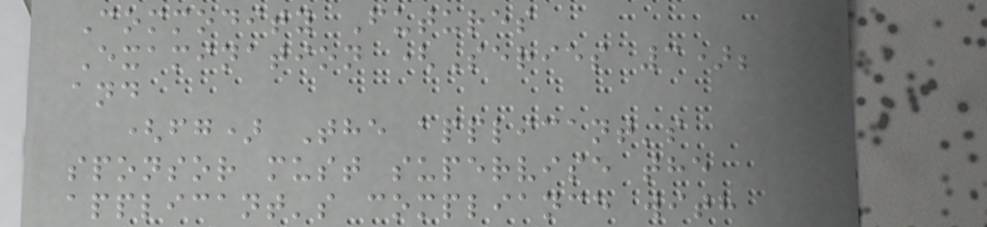Commodity Futures
Examination (Series 3);
and
(fg) The applicant's
sponsor must supervise the
applicant's compliance with
